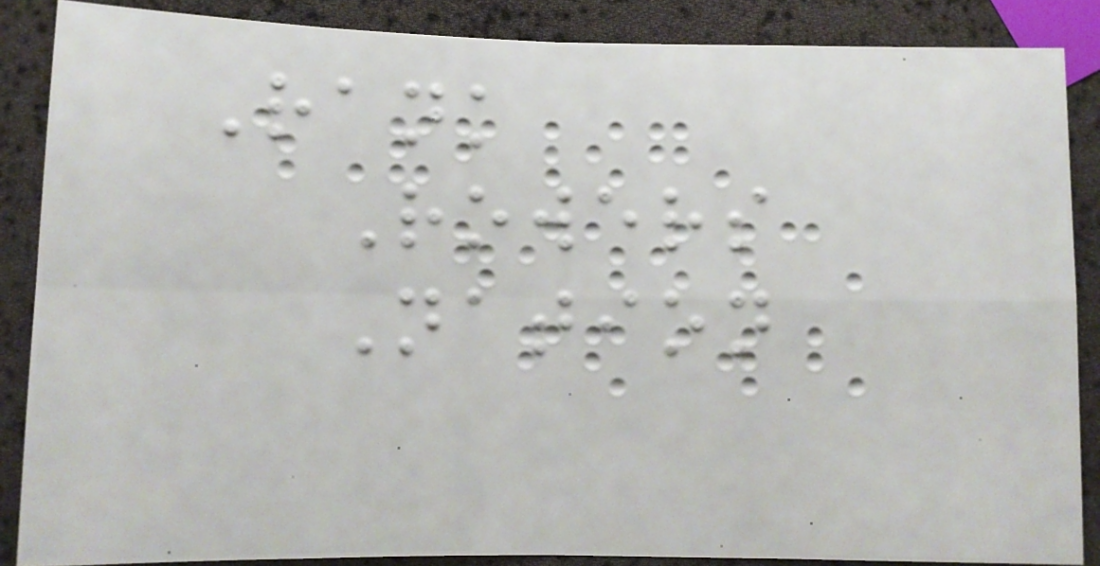Rank
Rowers
Nation
